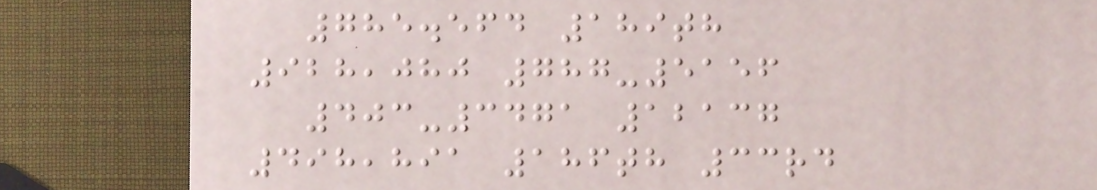785.564 189th
928,080 787-5156
403-3471 12137
498,891 186th 33rd
